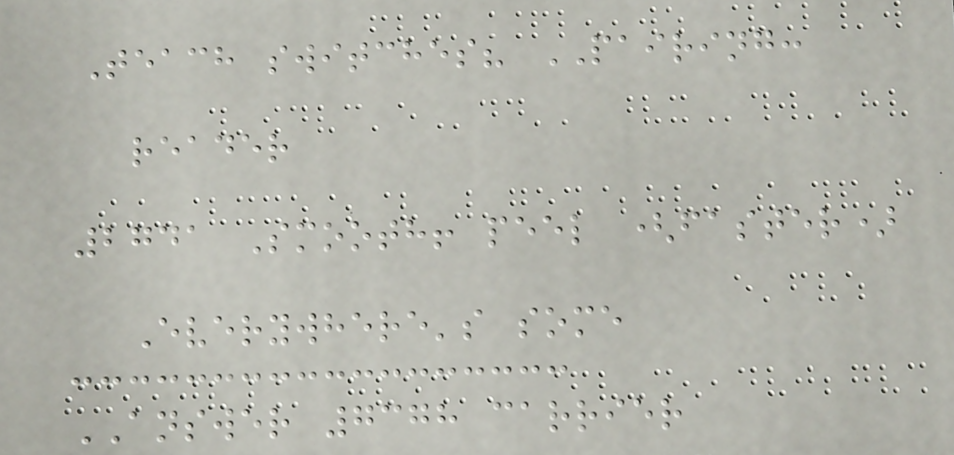Teach switches? PAIRING:
reader
2741 Smooth! peel (faster)
Everywhere's some
ANSWER 7378 carrier
